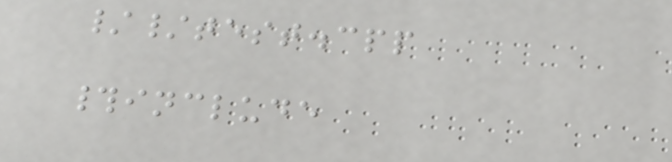//test.cpp
#include
